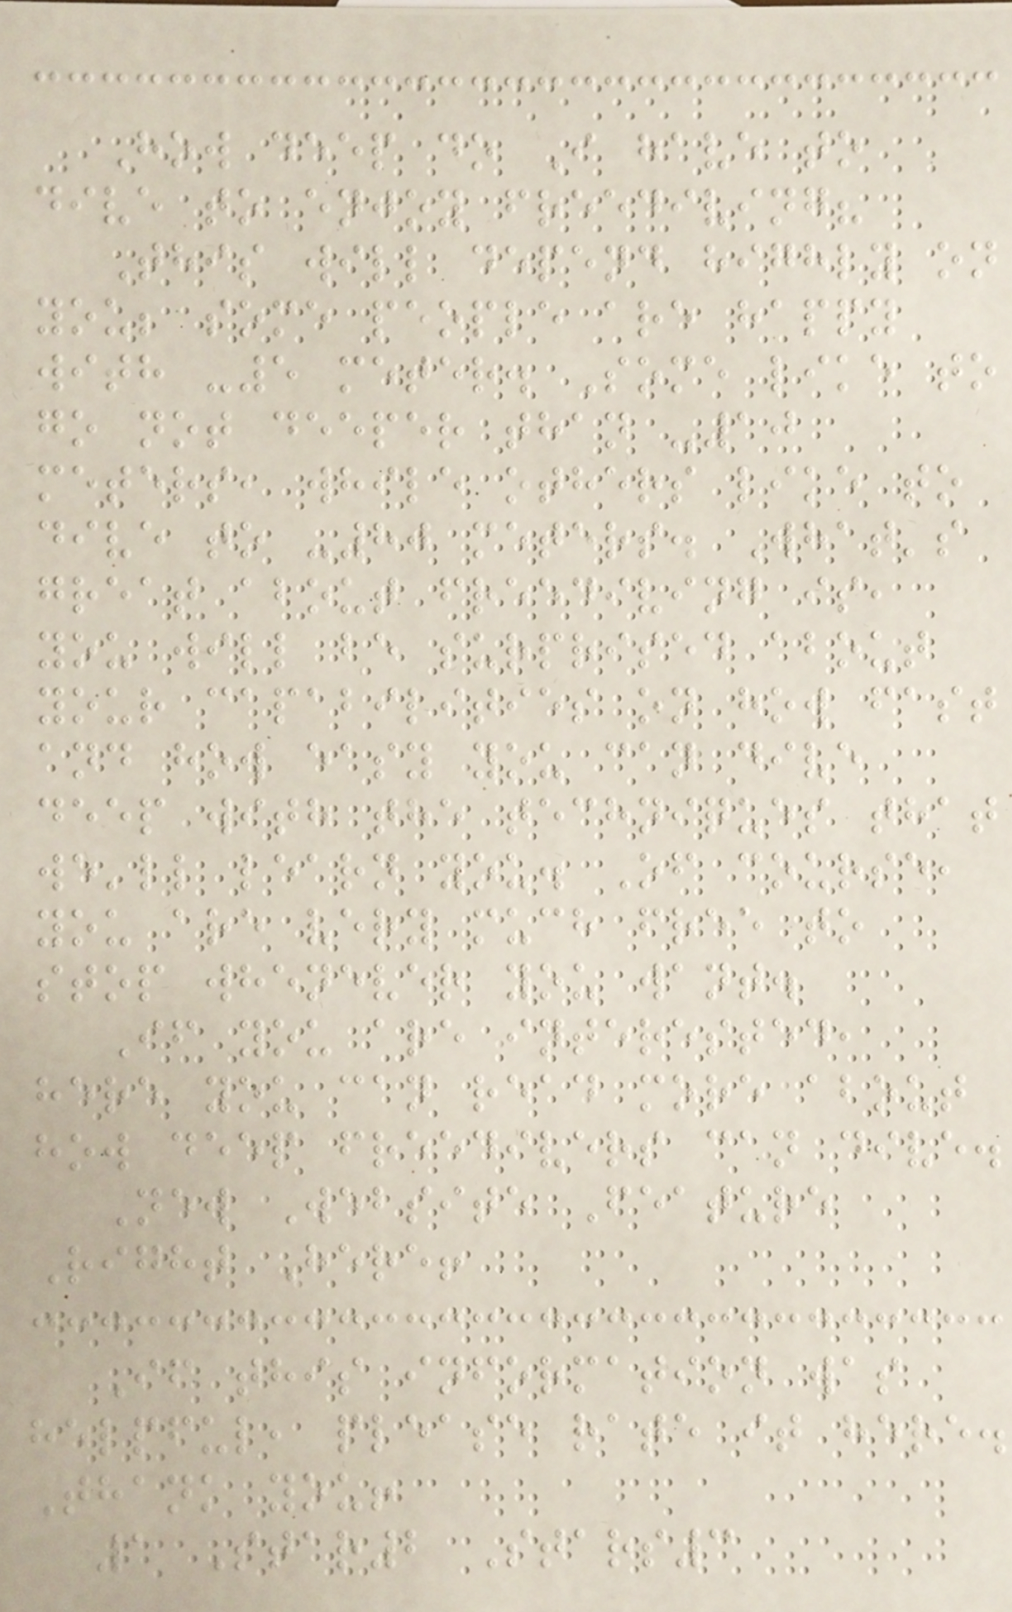How deep do I have to
dive to enjoy freediving?
This will depend highly on
you; some people are happy
with -5 meter. Some like to
go not deeper than -10
meters, while others like to
dive to -80 meters. What's
great about freediving is,
you will be surprised about
your capabilities on how fast
and how easy you can dive
deep with the techniques that
we'll learn you. Of course,
you are very much free to
stop whenever you want.
If you are interested,
here you can read more about
how deep freedivers can dive.
New Website Feature
Right Here!
If this information was
helpful, please rate it here.
Thank you!
1 Star2 Stars3
